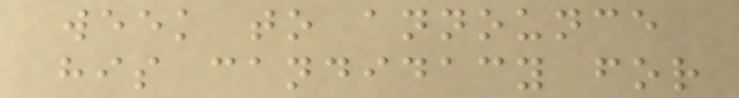week to announce
his candidacy for
